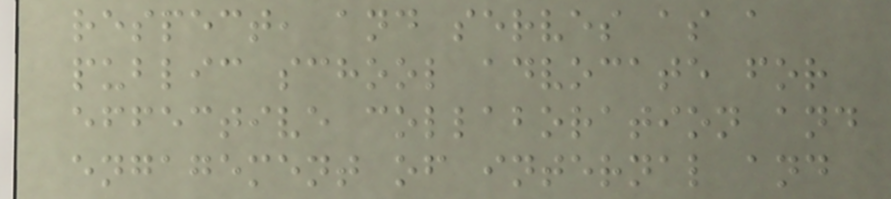respect, and serves as a
public school advocate for
effective collaboration and
engagement of internal and
